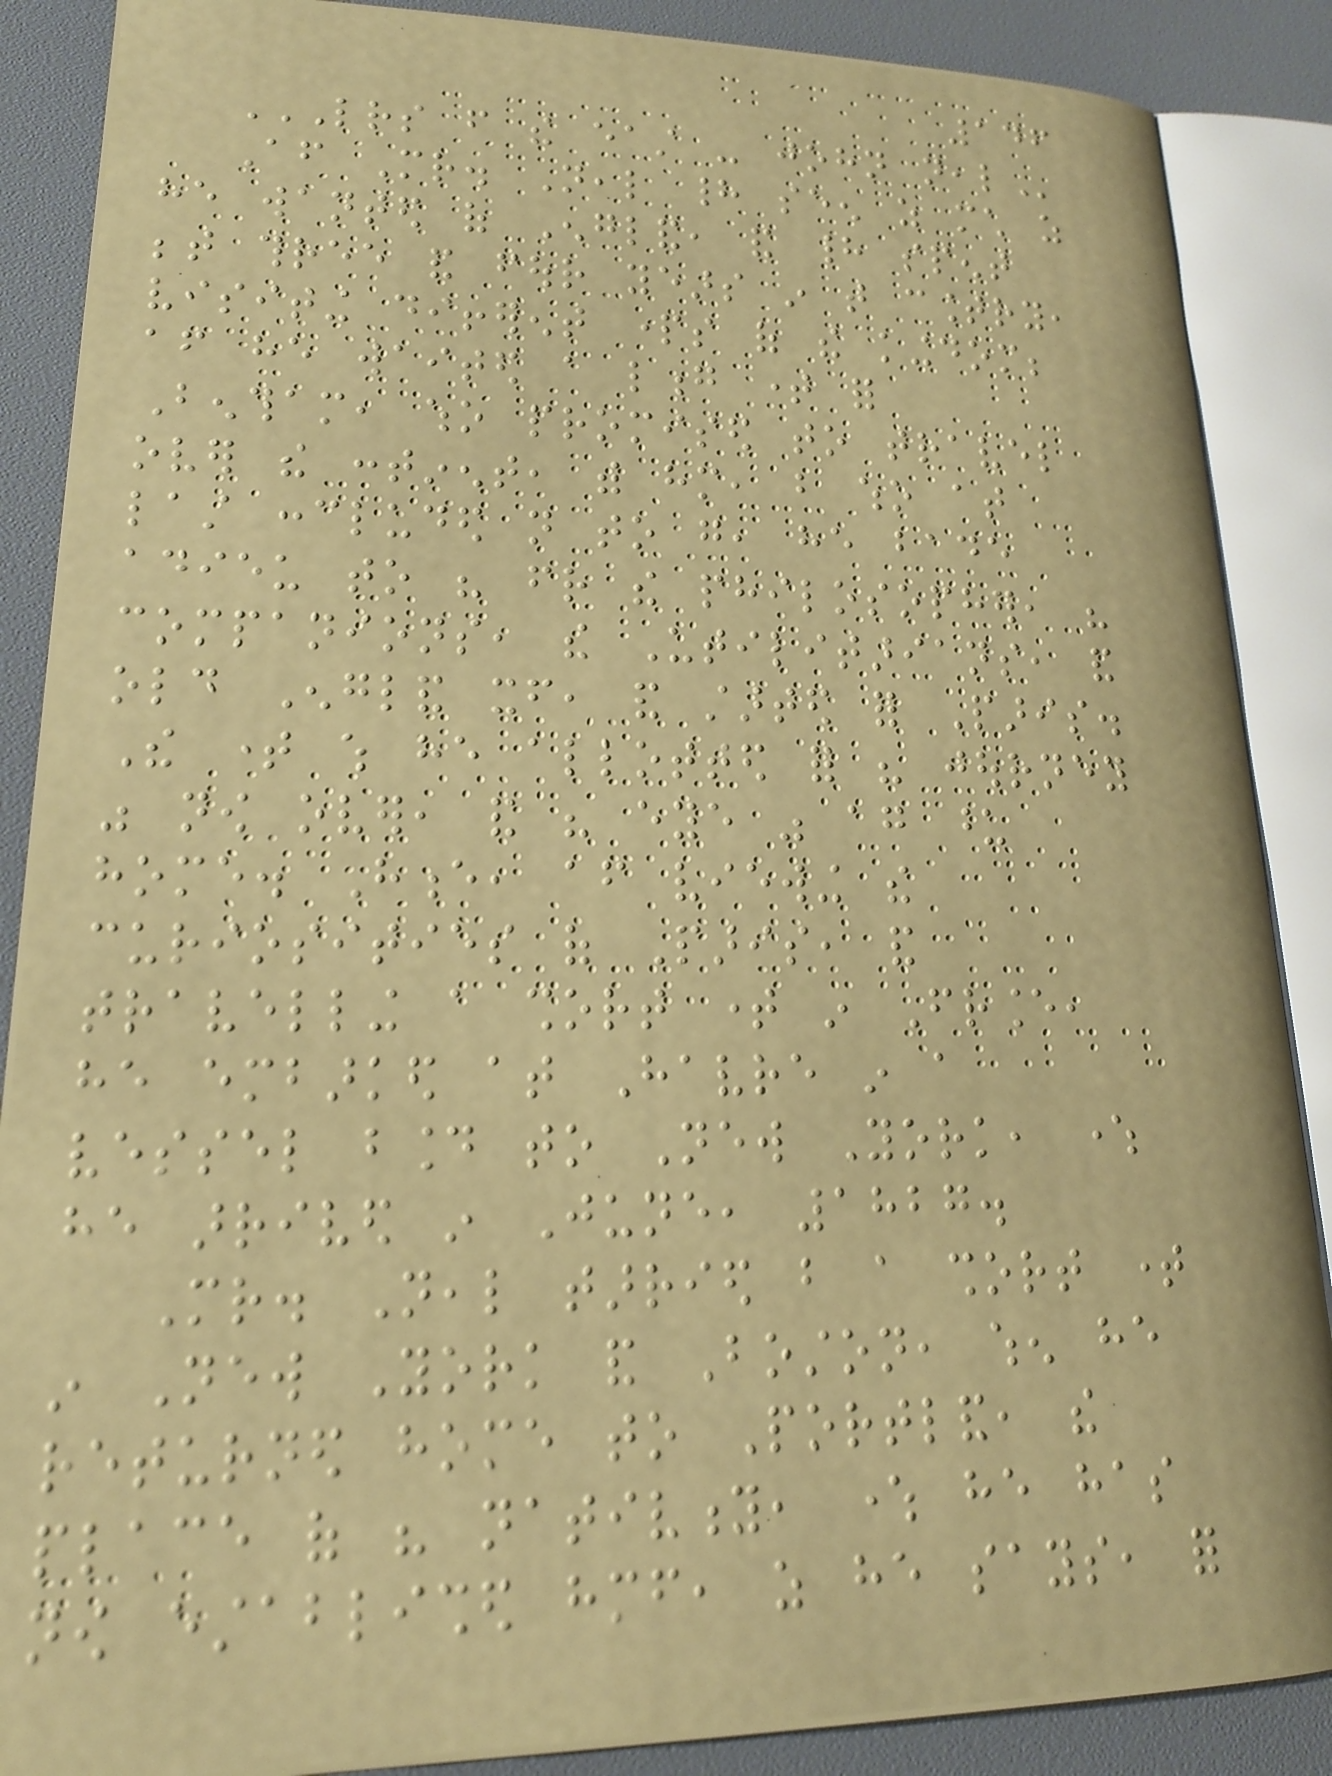146
LETTERS FROM THE EAST - JOHN NEAL
After Mr. Neal had seen as much as
he wanted of England, and had spent
between three and four years in that country,
visiting different parts of the kingdom;
after he waited a long time for
Bentham, who promised to travel
over the continent, with him, but who at
last concluded not to go, he bade
adieu to his friend the philosopher, his
companions, the Utilitarians, and
old England itself, and started for Paris.
The time which he allotted for his journey
was now over, and his eye was again upon
home. Hence, after viewing the
curiosities of Paris, and
travelling a short time in France,
he embarked at Havre in a
vessel bound to New York, where
he arrived in June, 1827.
Mr. Neal tarried but a short time
in New York and Boston, when he
returned home to Portland, the
place of his nativity, where he has
now established himself, as he says, for
